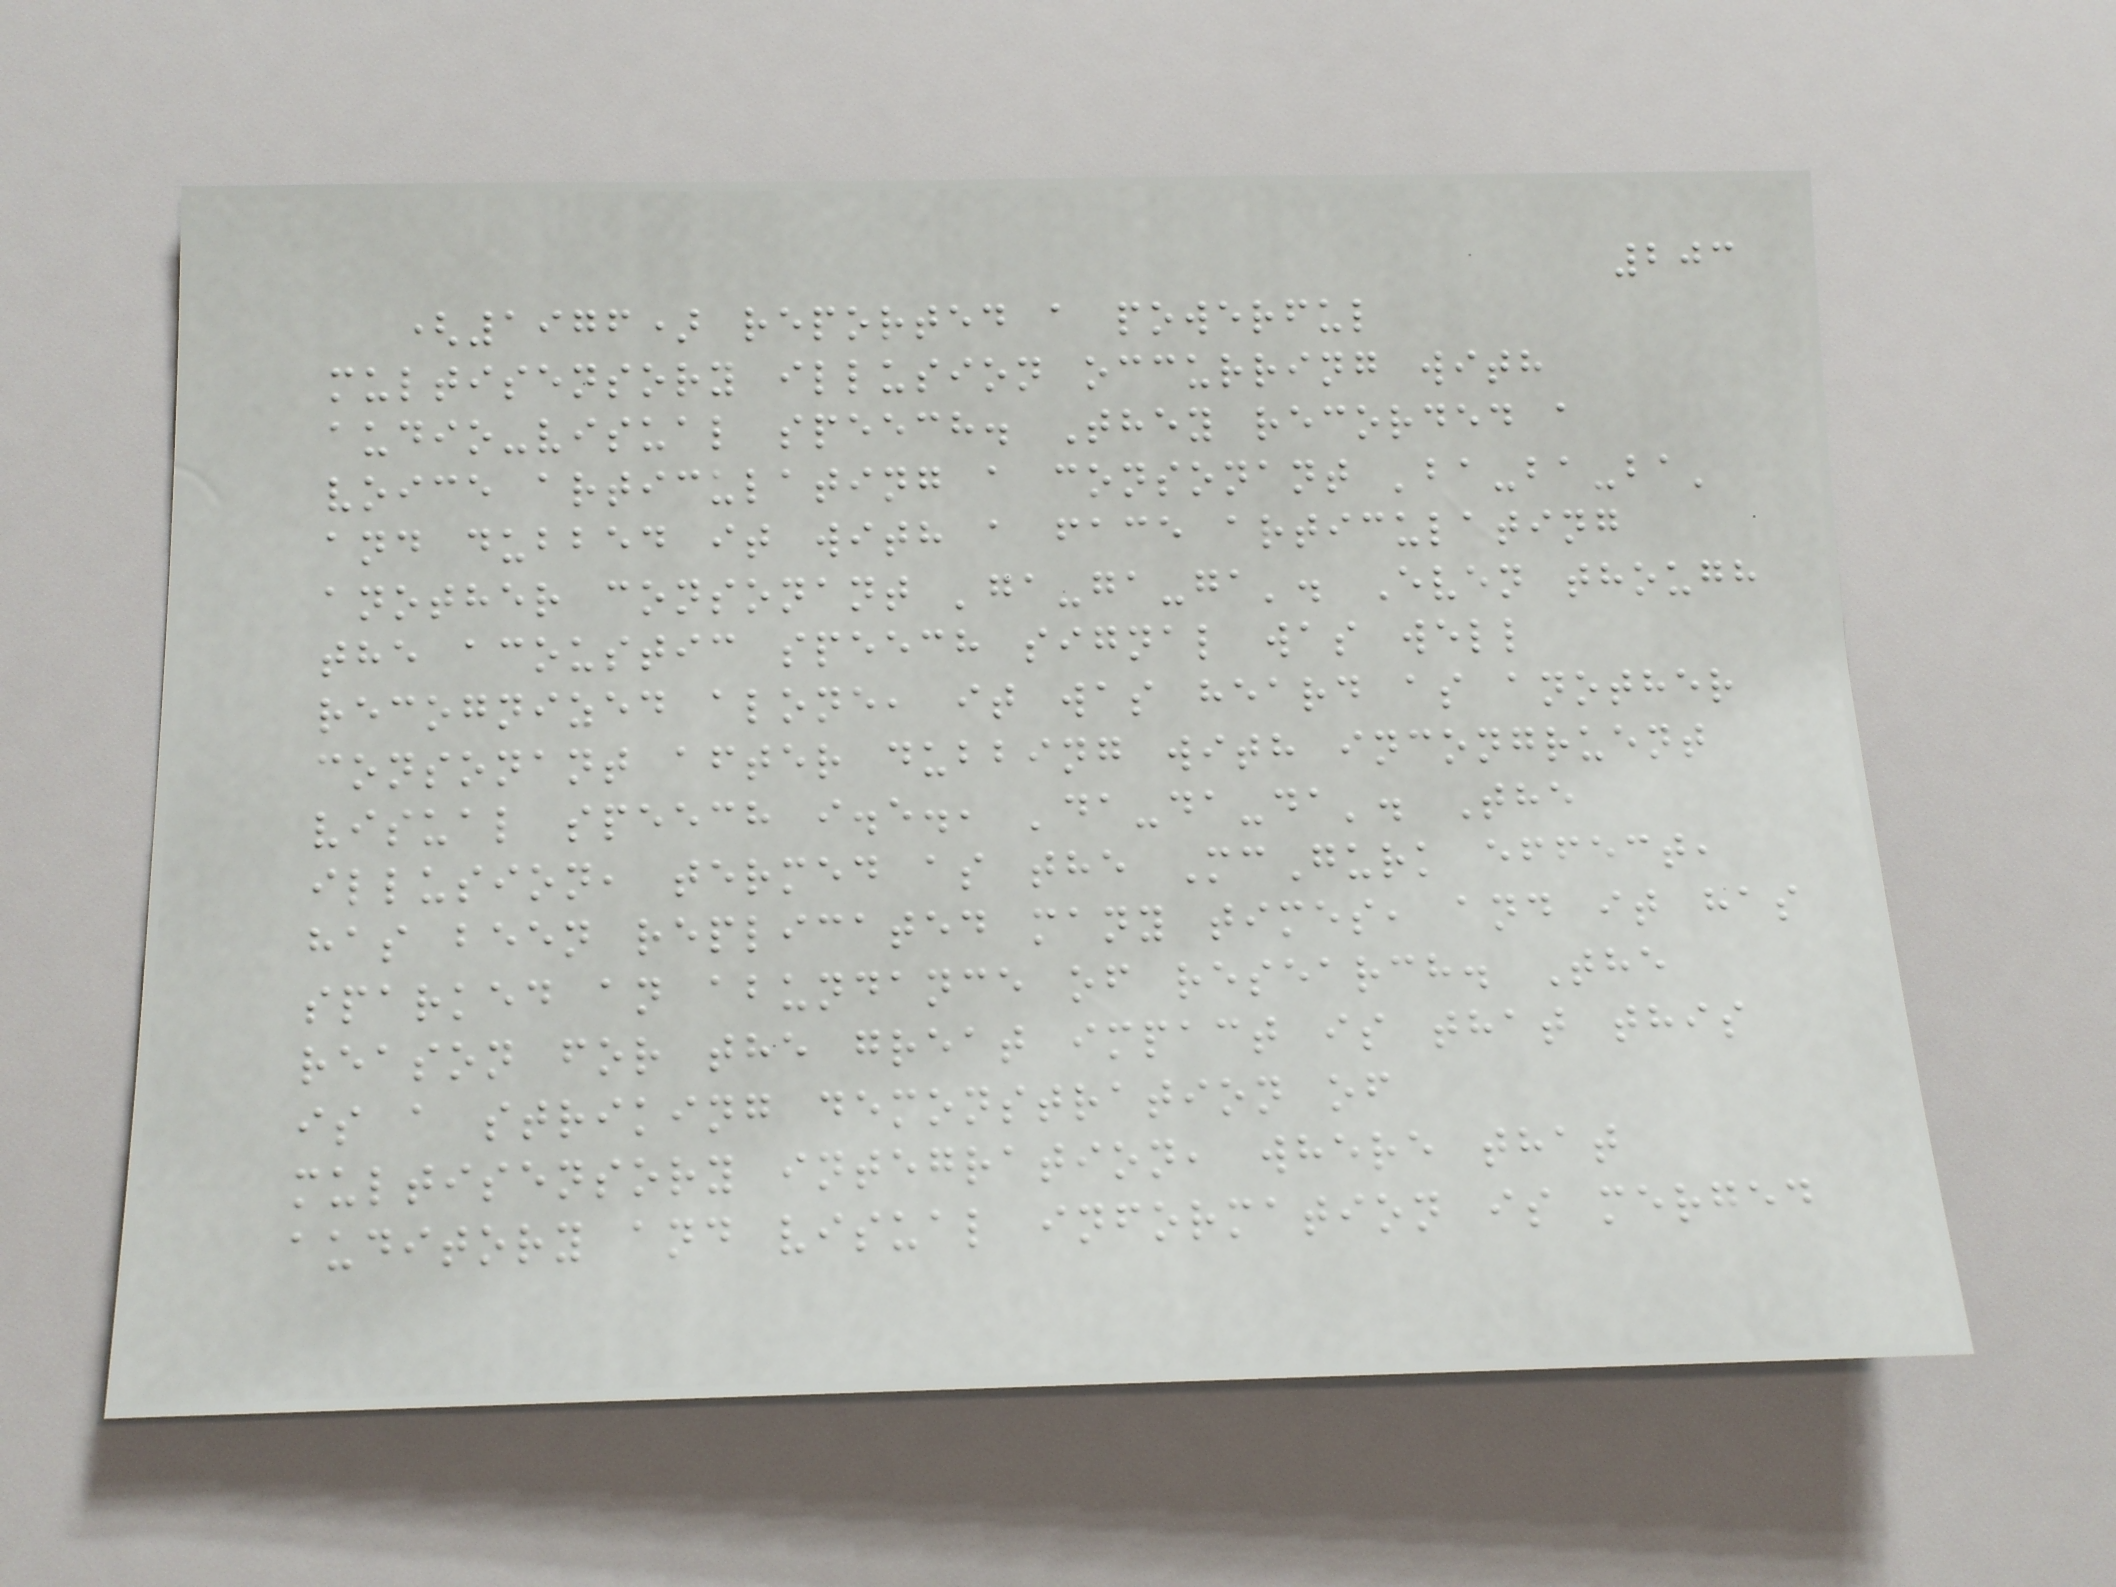203
(1976) reported a powerful
multisensory illusion occurring with
audio-visual speech. They recorded a
voice articulating a consonant 'ba-ba-ba'
and dubbed it with a face articulating
another consonant 'ga-ga-ga'. Even though
the acoustic speech signal was well
recognized alone, it was heard as another
consonant after dubbing with incongruent
visual speech i.e., 'da-da-da'. The
illusion, termed as the McGurk effect,
has been replicated many times, and it has
sparked an abundance of research. The
reason for the great impact is that this
is a striking demonstration of
multisensory integration, where that
auditory and visual information is merged
